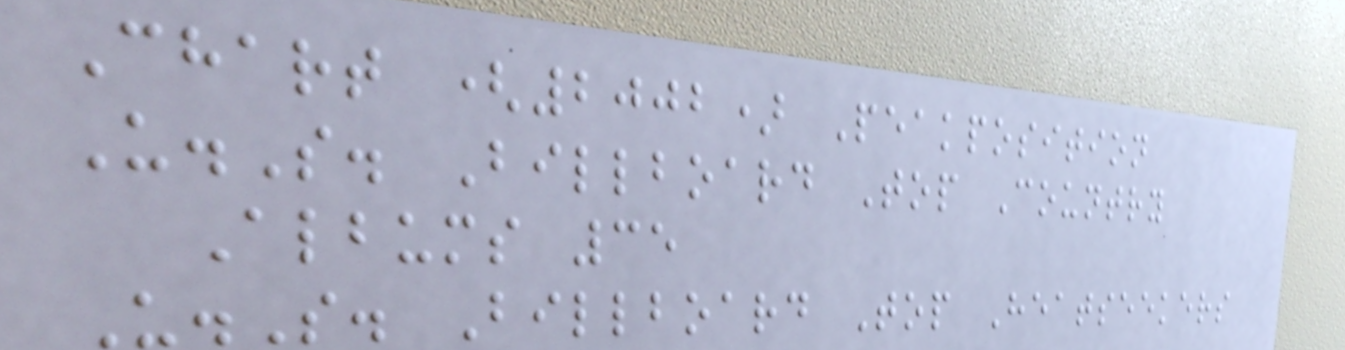Chart (2002) Peakposition
U.S. Billboard Top Country
Albums 35
U.S. Billboard Top Heatseekers
